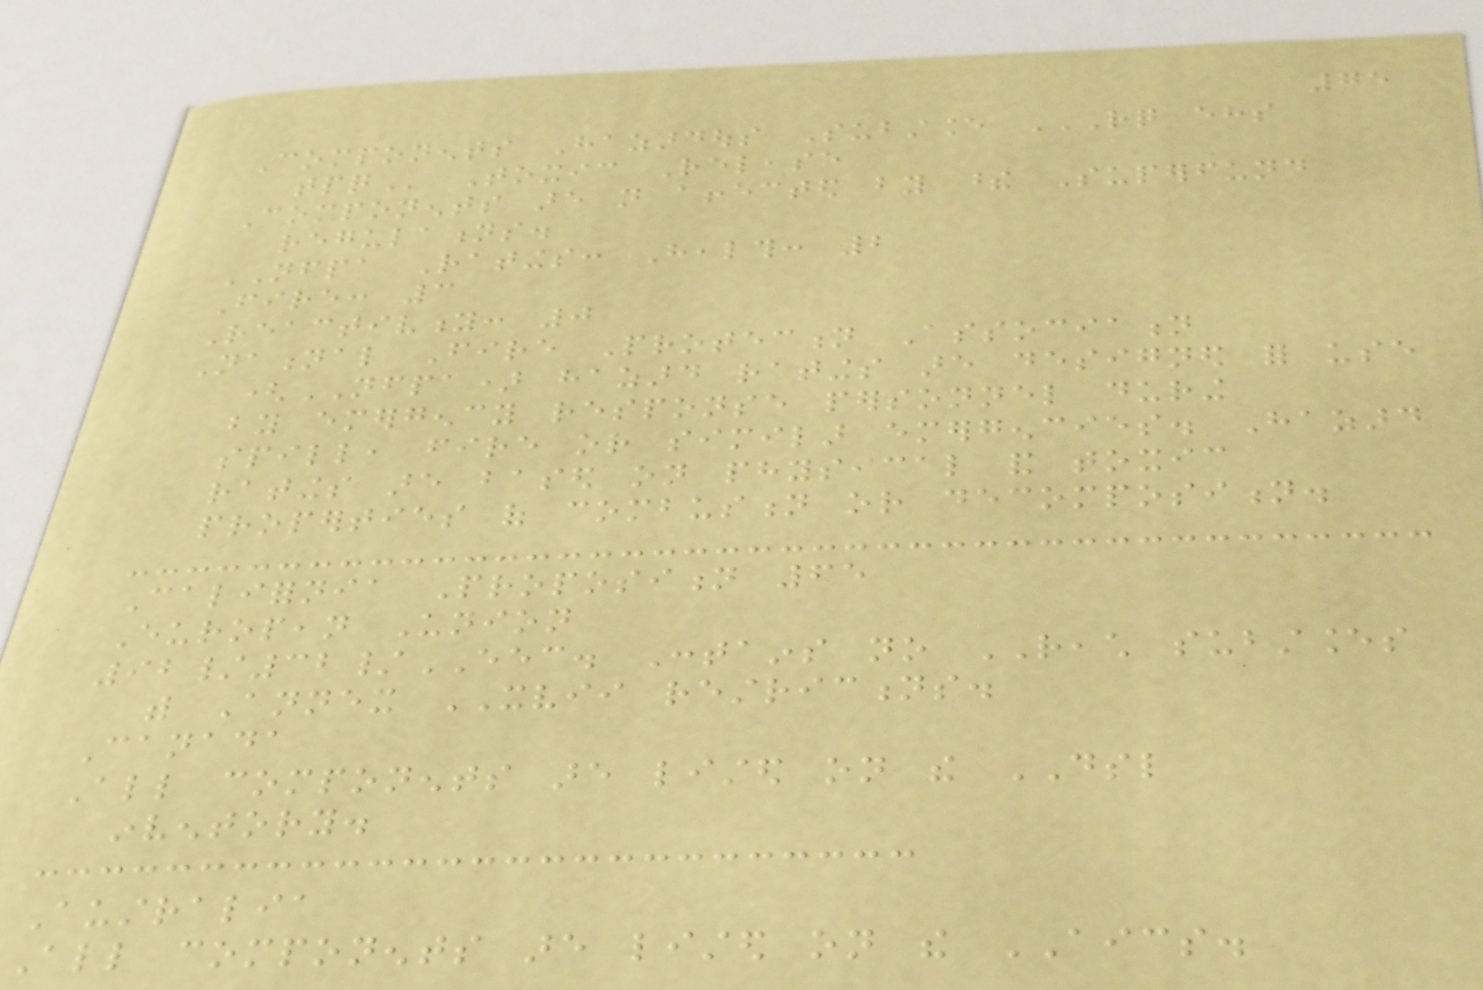75
Components Hazardous Substance RQ EHS
TPQ Toxic Release
Components are not affected by these Superfund
regulations.
NFPA Ratings: Health: 2
Fire: 3
Reactivity: 0
National Fire Protection Association
(NFPA) hazard ratings are designed for use
by emergency response personnel during
spill, fire or similar emergencies. Hazard
ratings are based on physical and toxic
properties of combustion or decomposition.
California Proposition 65
European Union
92/32/EEC. Contains no REACH substances
with Annex XVII restrictions.
Canada
All components are listed on the DSL
inventory.
Australia
All components are listed on the AICS.
